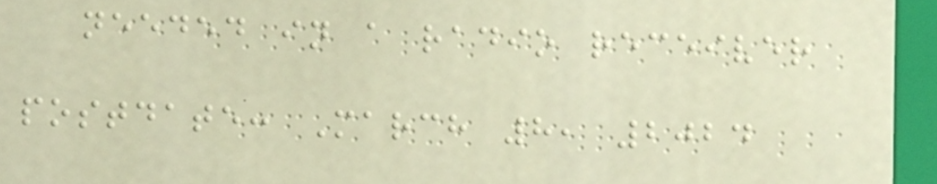needed in a radio receiver
postdate: March 8, 2024
